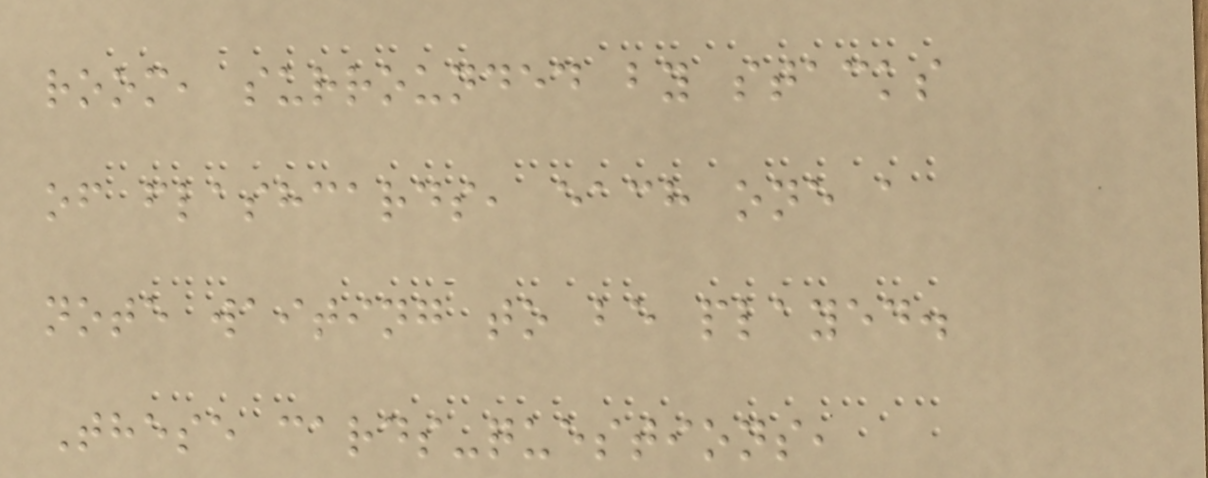room, surrounded by stacks
of flashcards, each one a
note waiting to be played.
These cards-questions,
